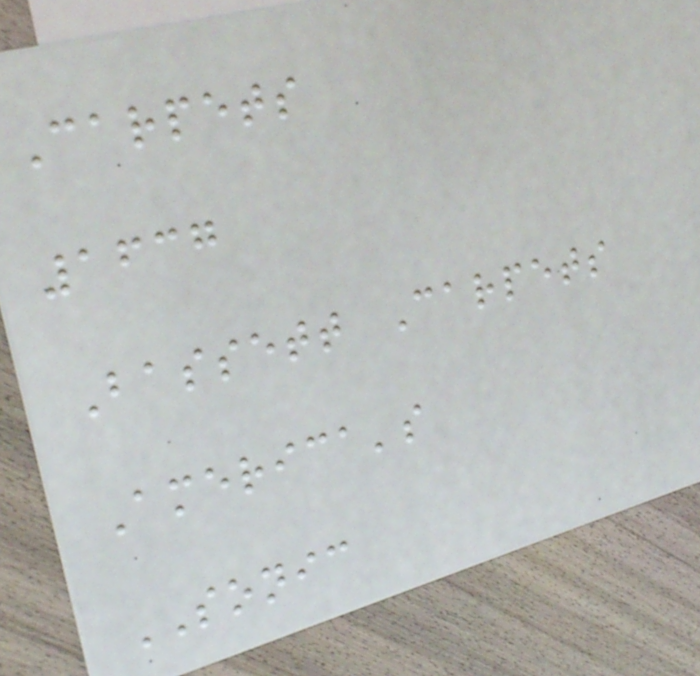Carpets
1637
Bassett Carpets
America's
SONIC
